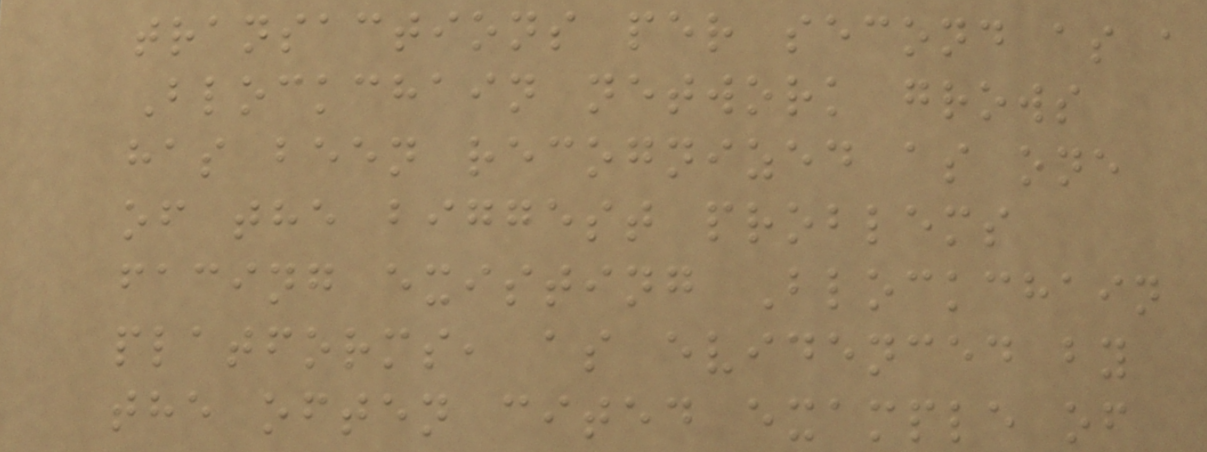transactions per second as a
Blockchain network grows
has been recognized as one
of the biggest problems
facing existing Blockchain
platforms, as evidenced by
the often cited example of
